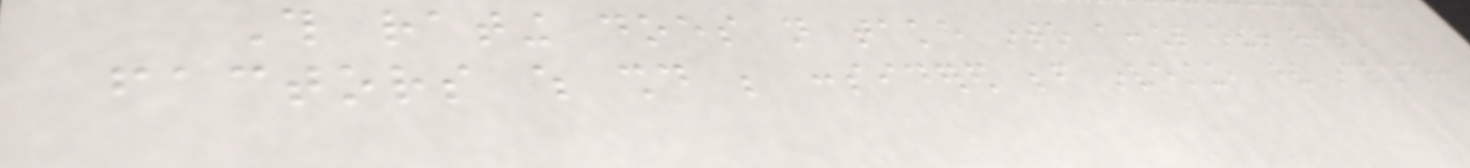This rating does not take into account other risk
factors which should be considered before investing, these include:
